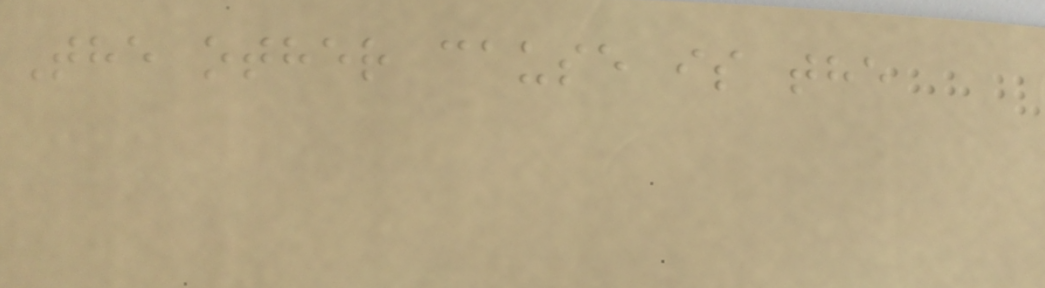The other cause is the
